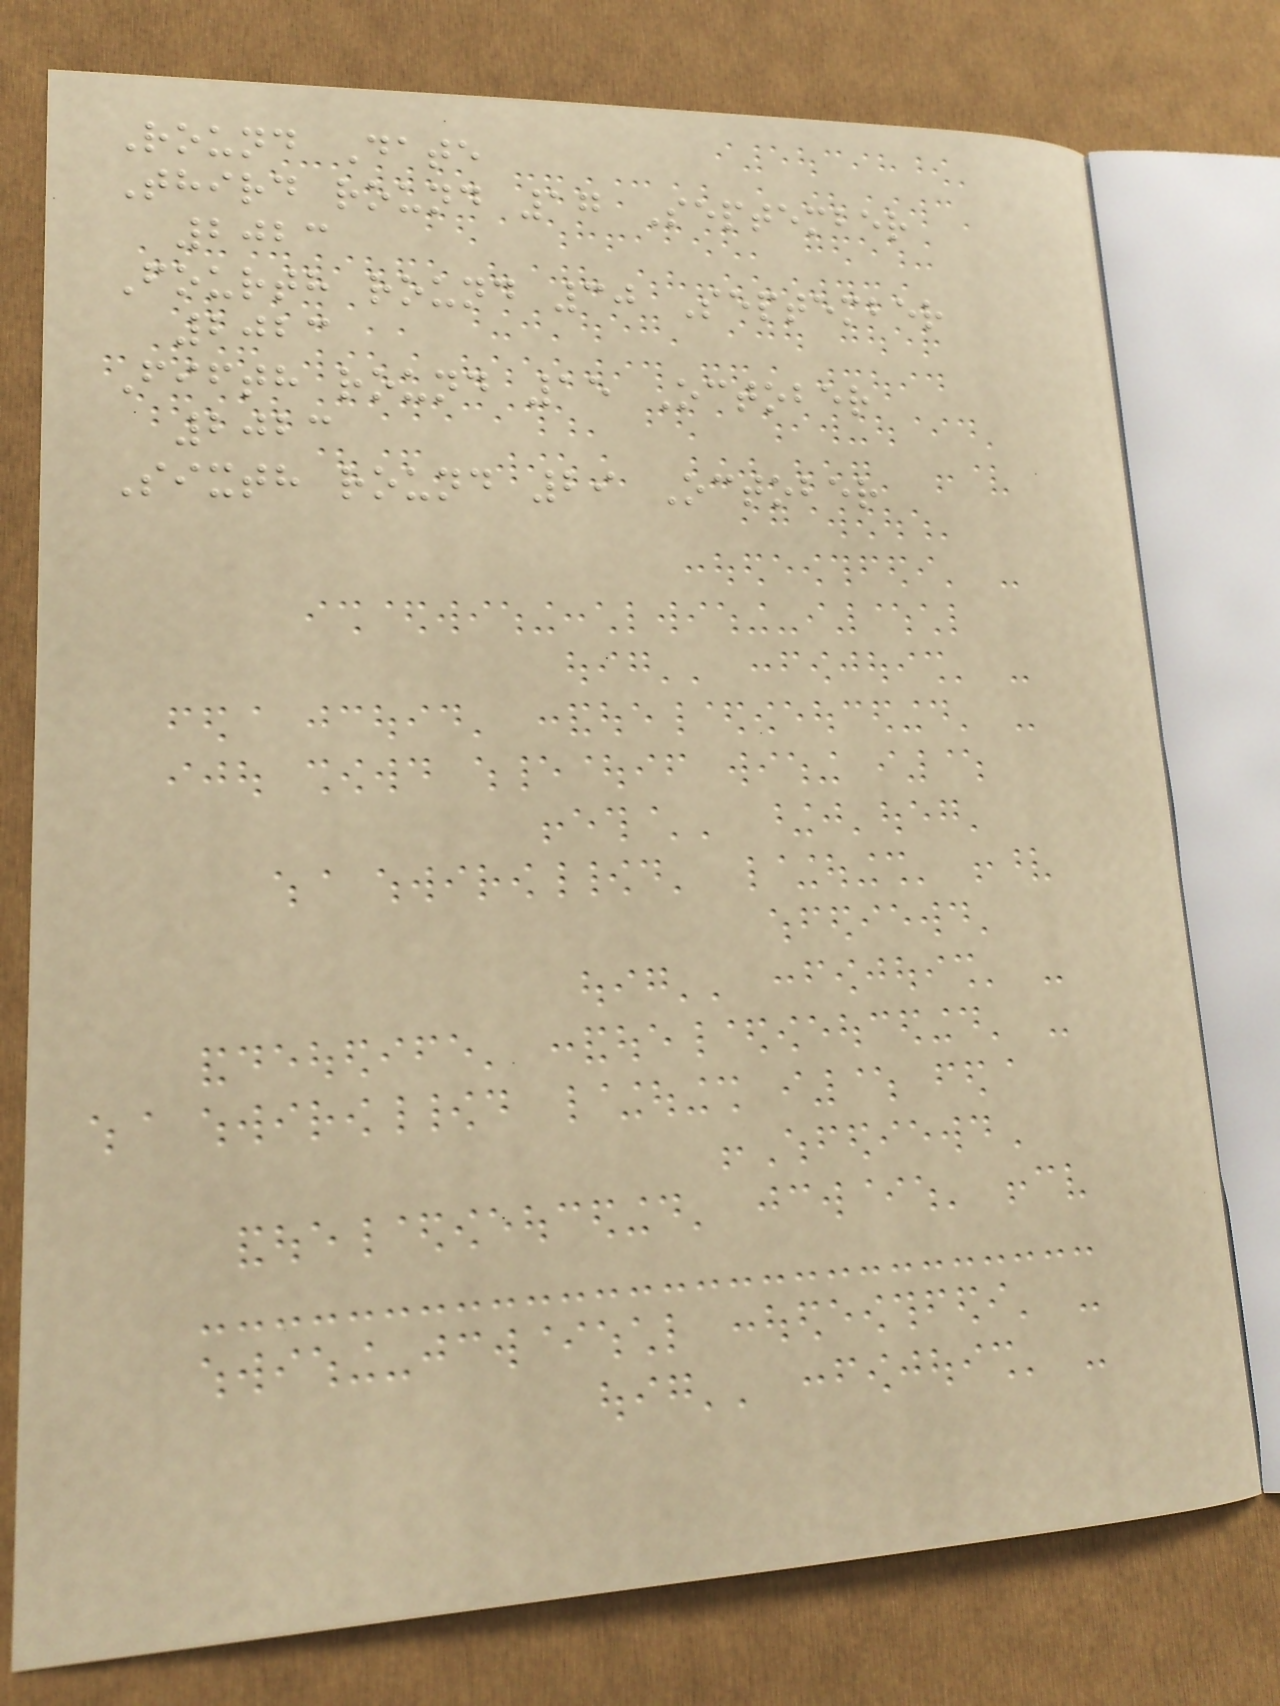Round Date
Third round 17 September
2023
Fourth round 30 September
2023
Fifth round 15 October
2023
Sixth round 29 October
